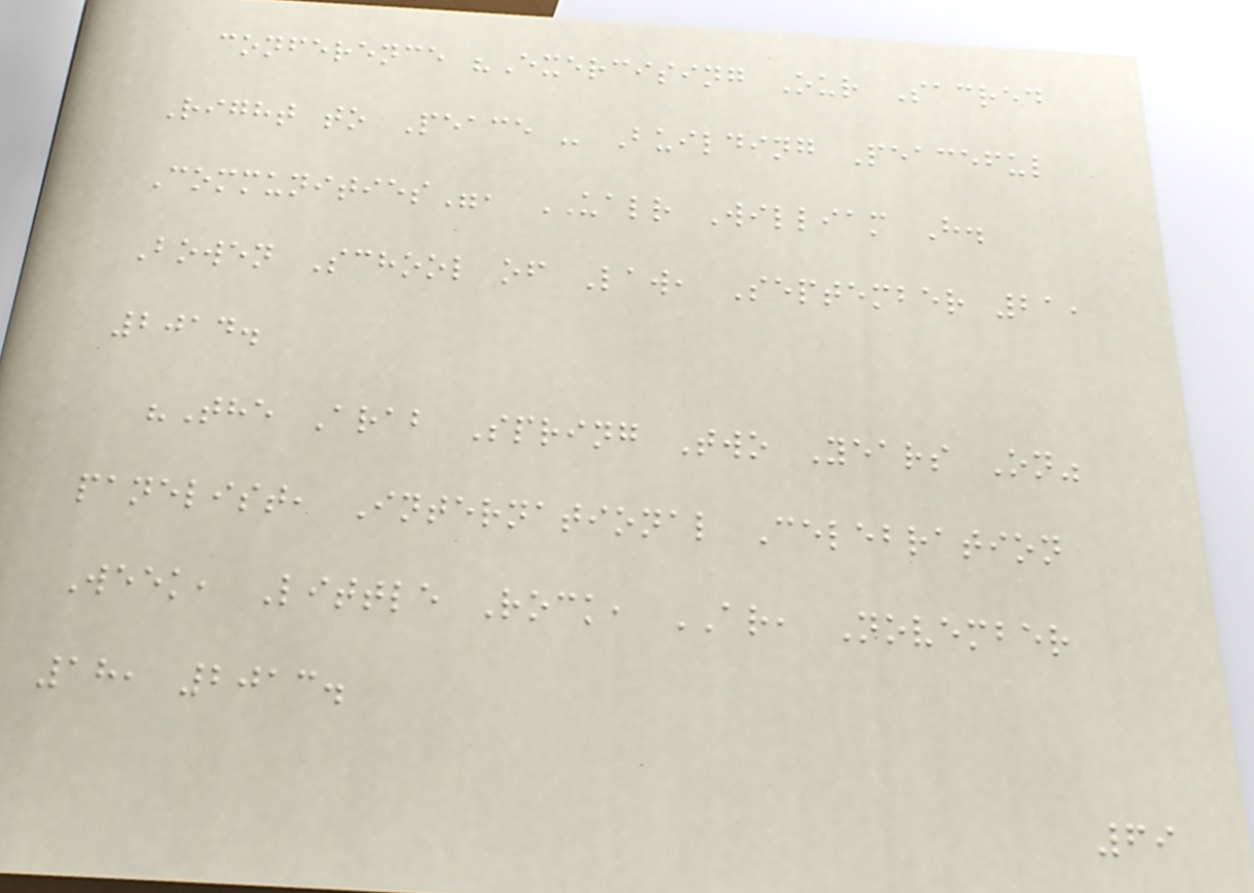conference "Exercising Our Sacred
Right to Peace - Building Peaceful
Communities", UALR William H.
Bowen School of Law, September 21,
2014.
"The Arab Spring Two Years On"
panelist, International Celebration
Week, Little Rock, AR, November
18, 2013.
69
